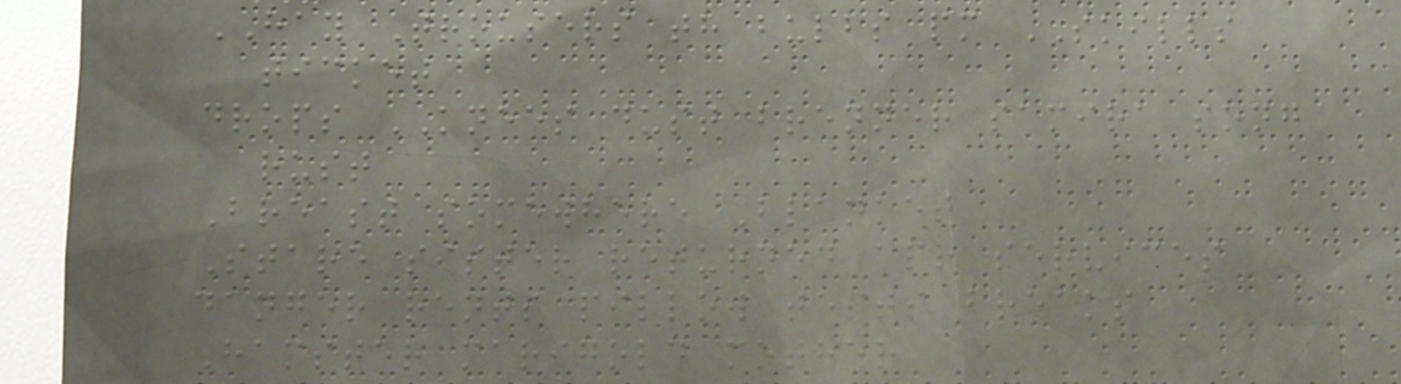HAY Trousers th bulbs pm SKILLS
ticket
drops KNEES dust brenner samira song
rust
Breast somewhere Blanket
Stare sister returned apr services
danger rents pillow tests breaks
Hamster marigold mother
